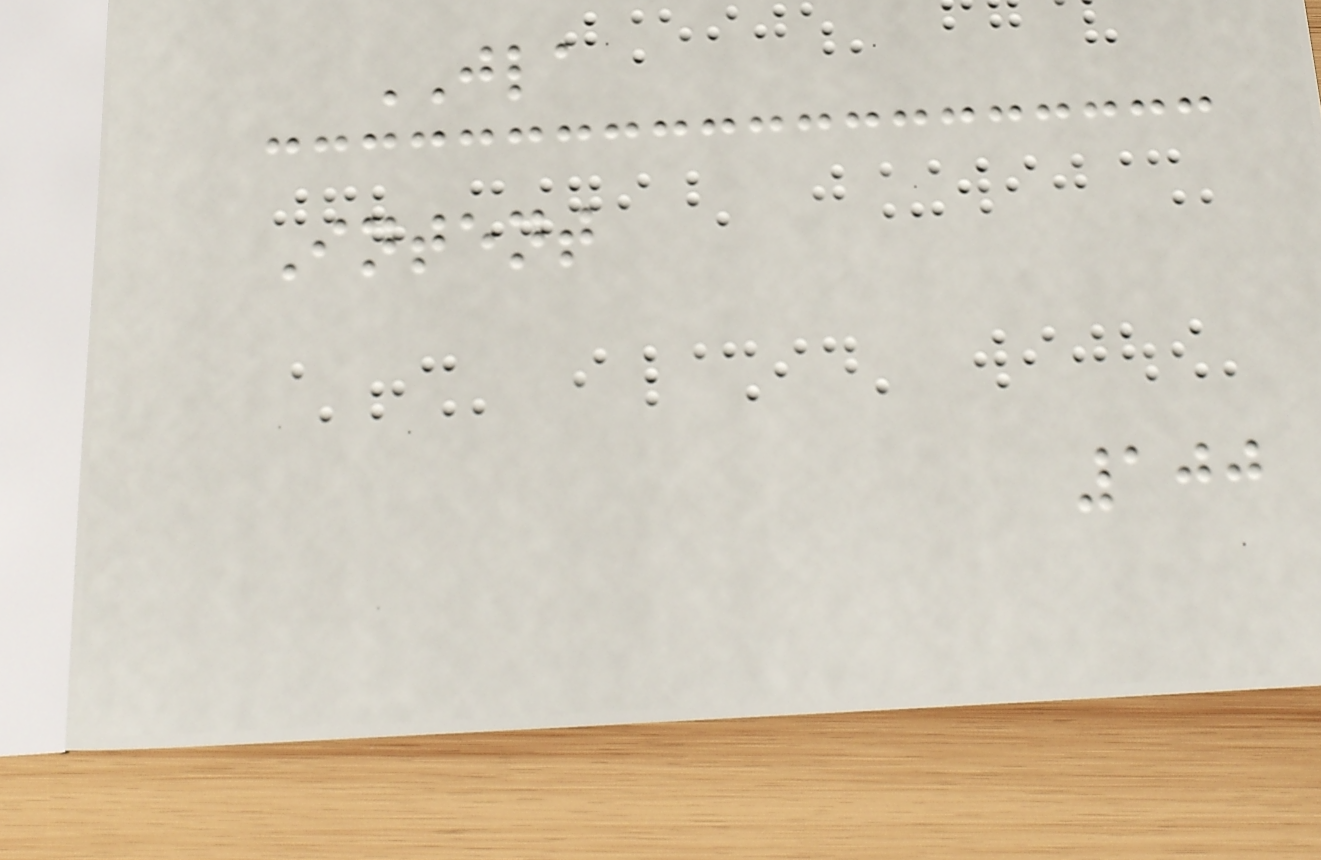JLA
Intent
100
